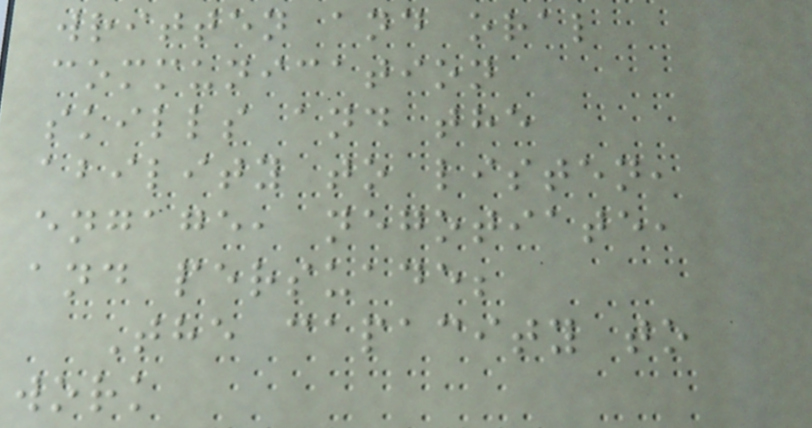written and oral
communication
skills and the
ability to listen,
engage, negotiate,
and persuade;
The capacity to
work
